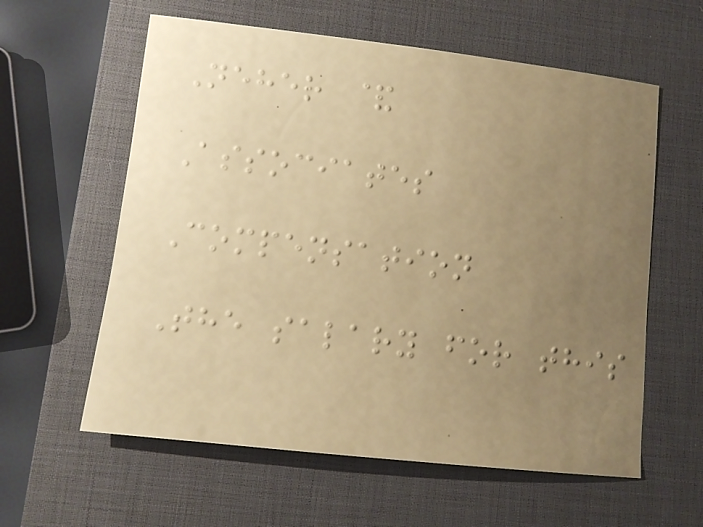Neher &
Associates
Compensation
The salary for this
